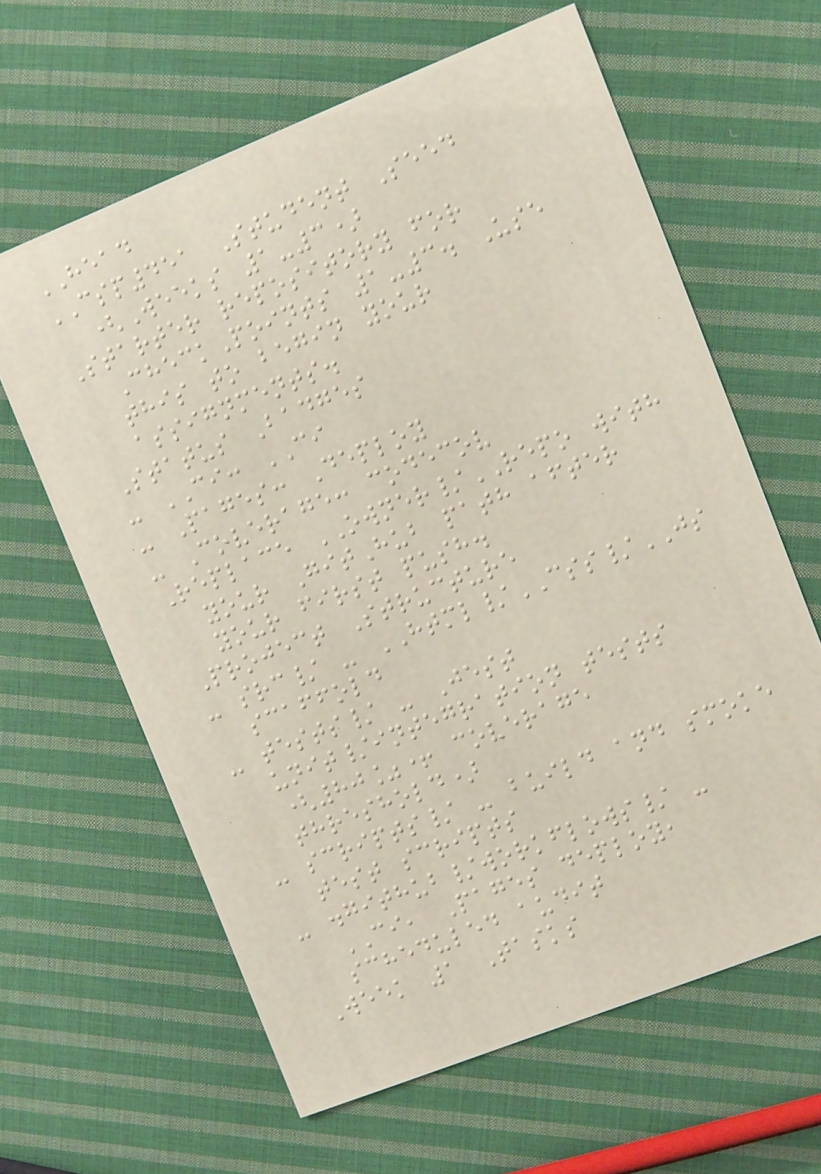HEAD
CSP451 Student Seed
(Weeks 1-3)
Starter repository for
CheckPoints 1-3. Use
this to begin your
assignments.
Status Badges
- CI: CI
- Pages: Deploy
- Coverage: codecov
Replace OWNER/REPO with
your GitHub path after
your first push.
Project Structure
- src/ - HTML/CSS/JS
scaffold
- tests/ - Jest
unit/integration tests
(80%+ coverage
threshold)
- scripts/ - build and smoke
test scripts
- .github/workflows/ -
CI, Pages deploy,
scheduled audit
Week 1 Tasks
